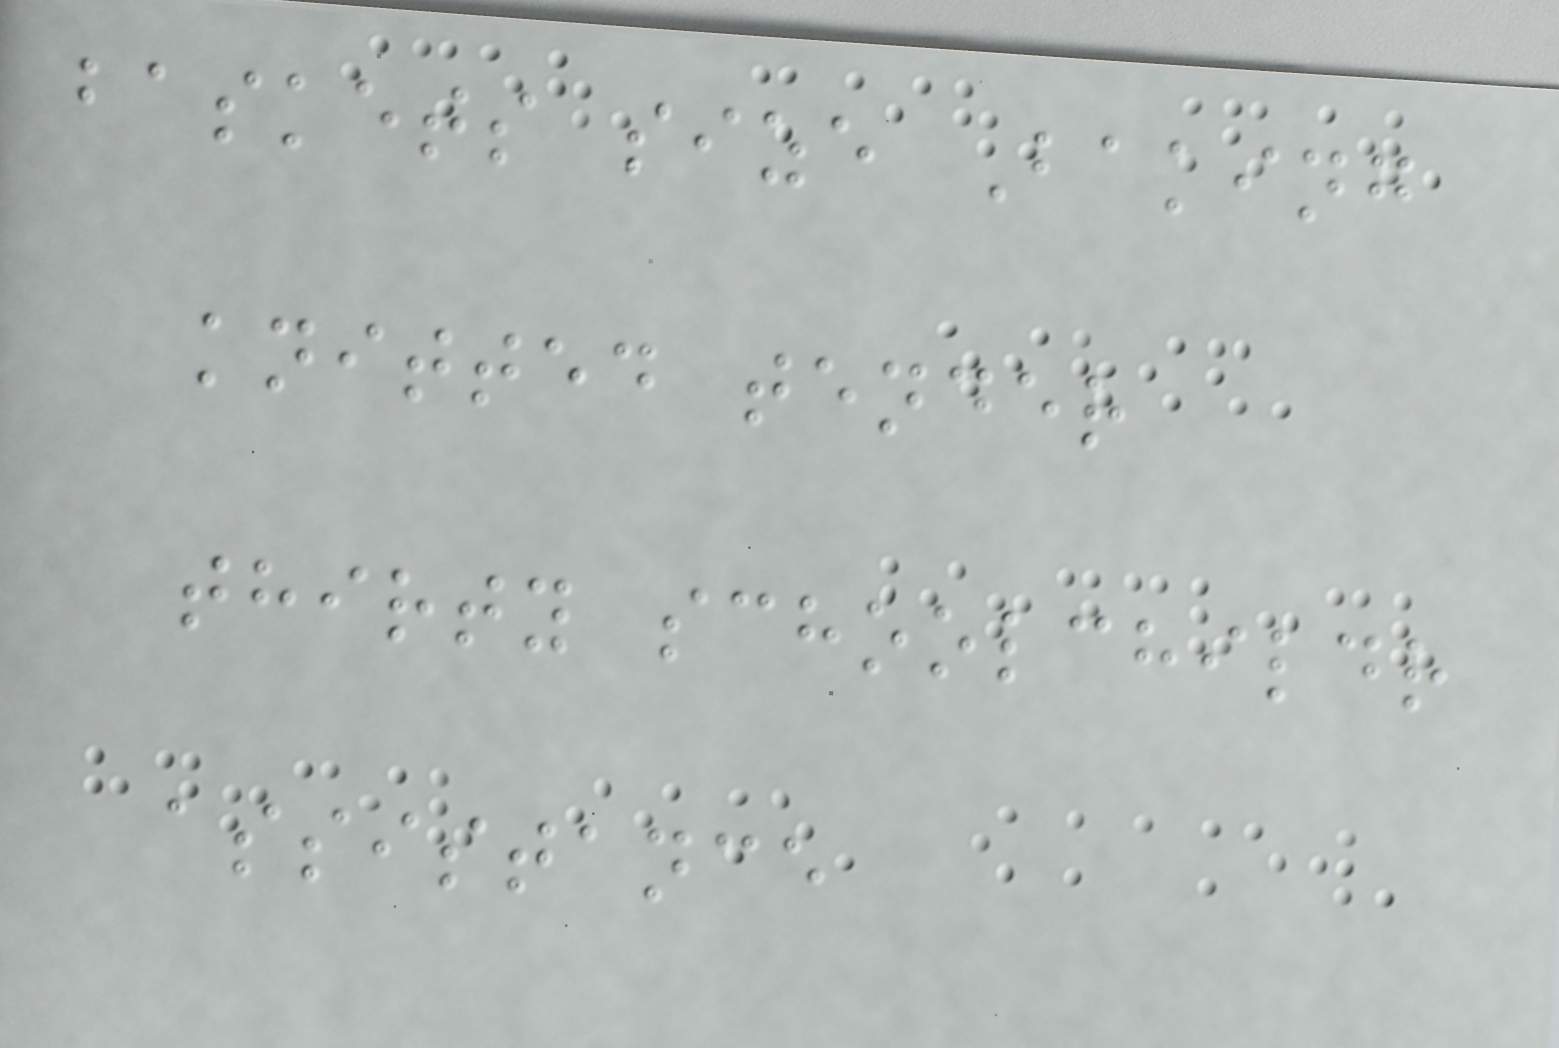baskets size Baking
knitted tender
thirty schoolchildr
assistance
